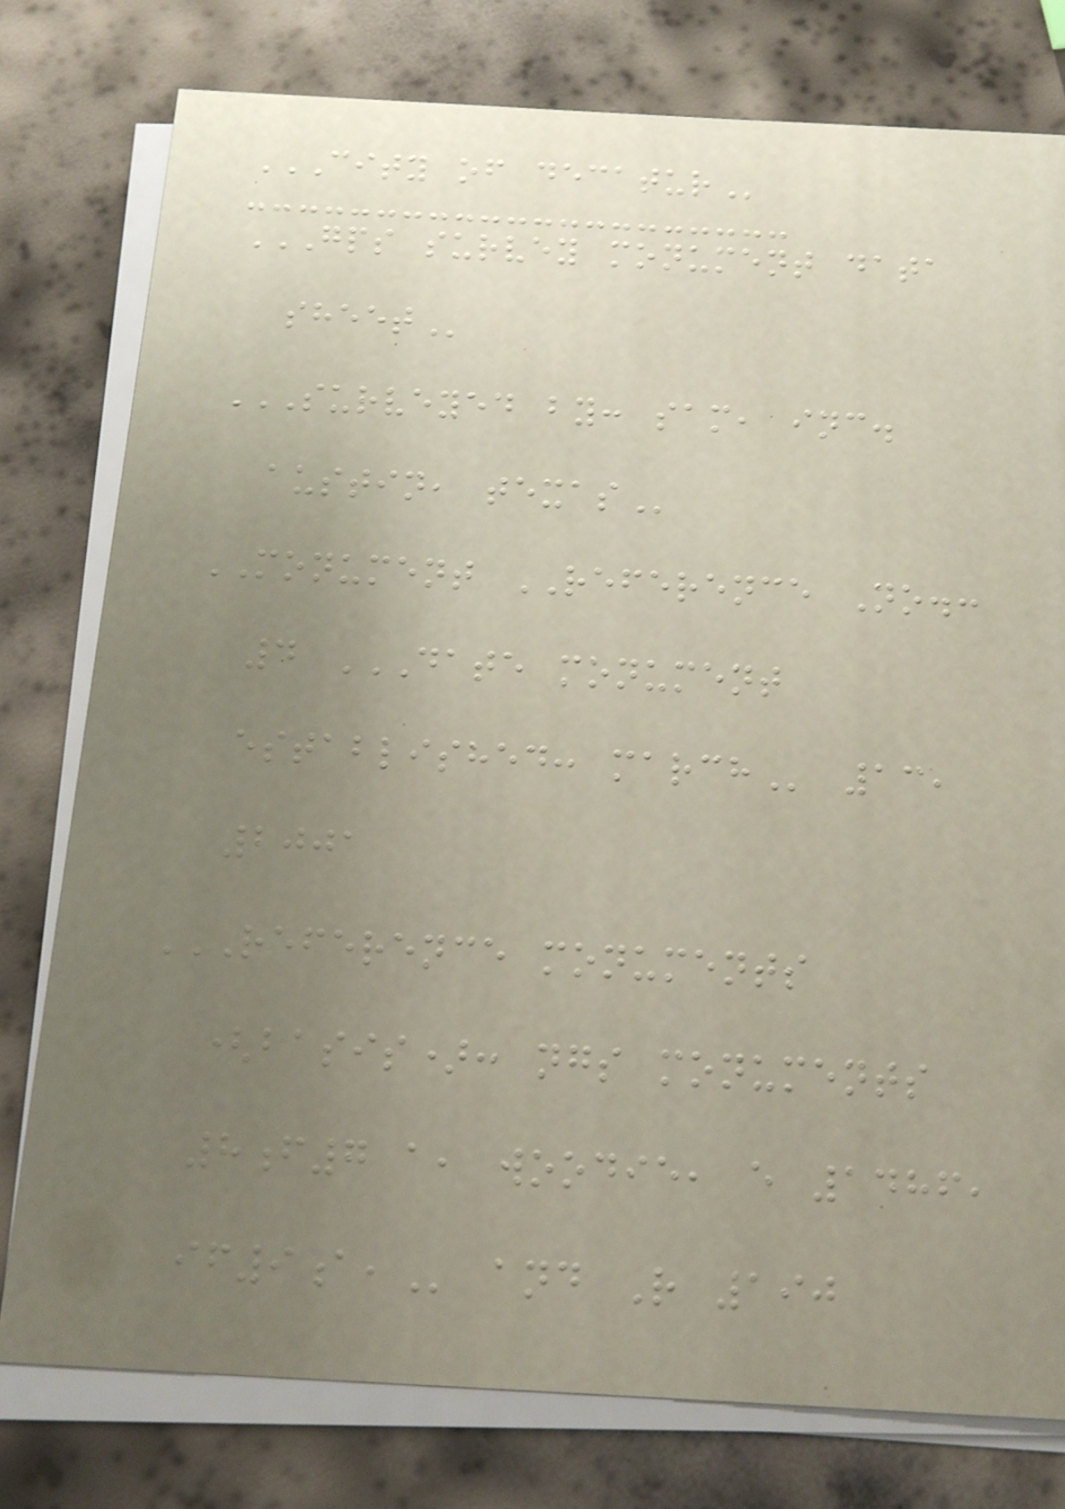CITY OF DECATUR
GPS SURVEY MONUMENT DATA
SHEET
SURVEYED BY: SAM, INC.
AUSTIN, TEXAS
MONUMENT REFERENCE No.:
4 DATE MONUMENT
ESTABLISHED: MARCH 13,
2001
REFERENCE MONUMENTS
(BASIS): NGS MONUMENTS
8F7 A, WOODIE, E 1486,
IF9A, and R 190
